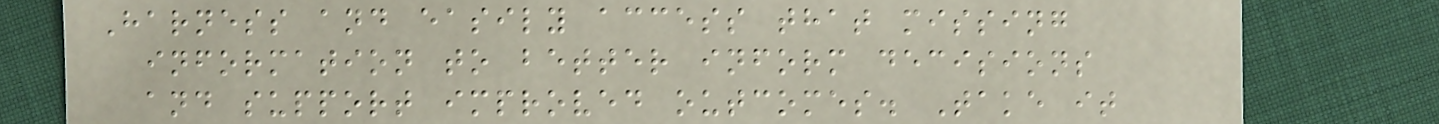Harness and easily access that missing
information to better inform decisions
and support improved outcomes. Take it
